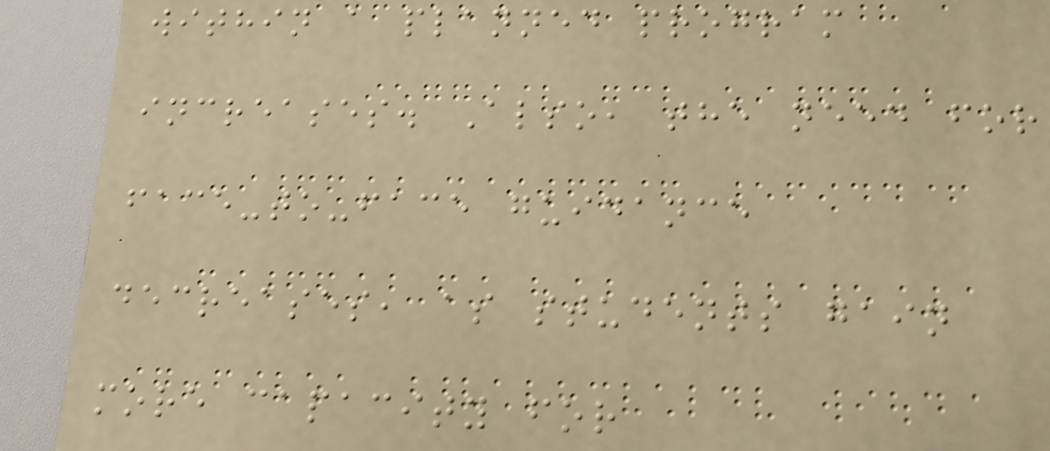within a planned program
increases. Also, the need for
face-to-face guidance
decreases, as students gain
more capacity for
